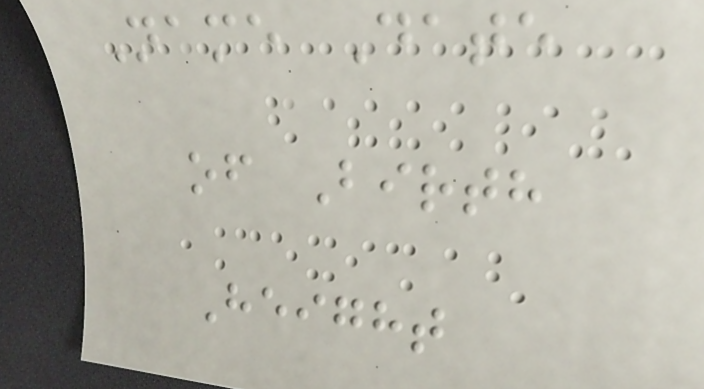Name Date
of Birth
Height
